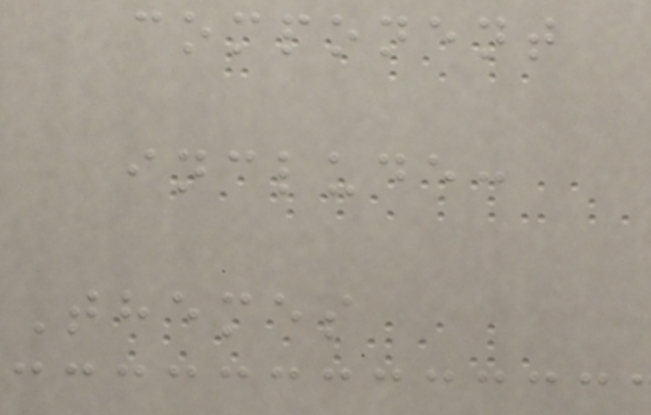component
include:
Themes
